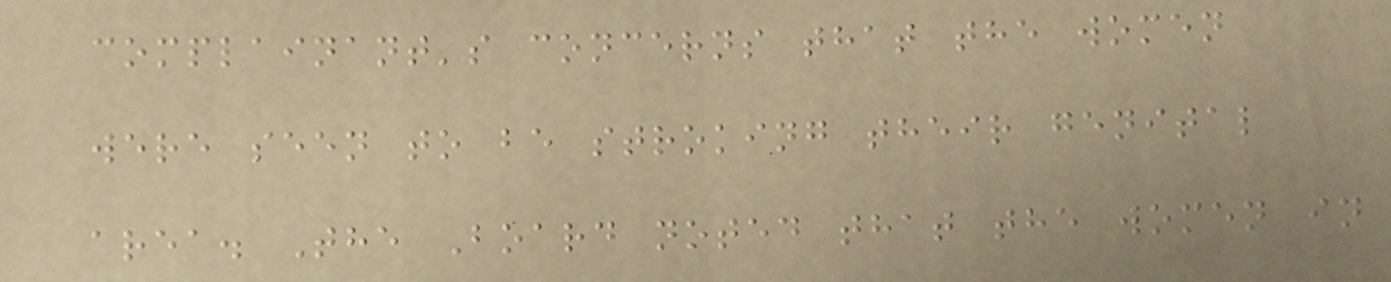complainant's concerns that the women
were seen to be stroking their genital
area. The Board noted that the women in
